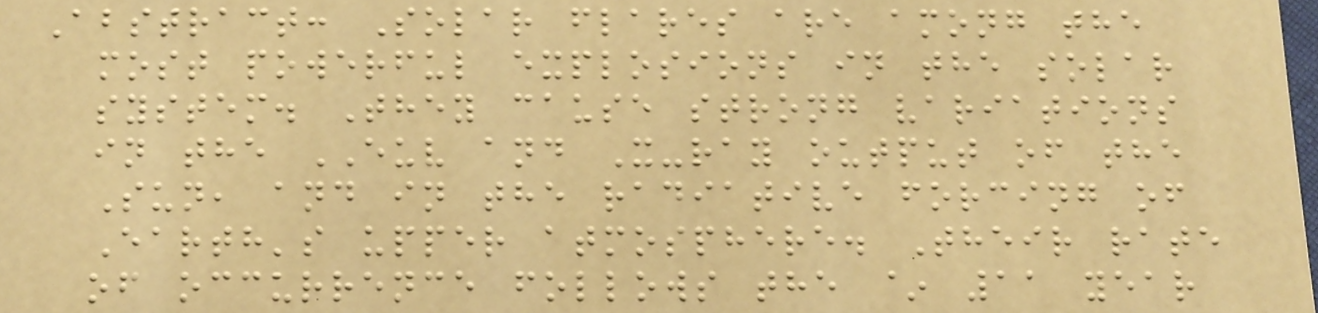Abstract: Solar flares are among the
most powerful explosions in the solar
system. They cause strong variations
in the EUV and X-ray output of the
Sun, and in the radiative forcing of
Earth's upper atmosphere. Their rate
of occurrence follows the ~ 11 year
